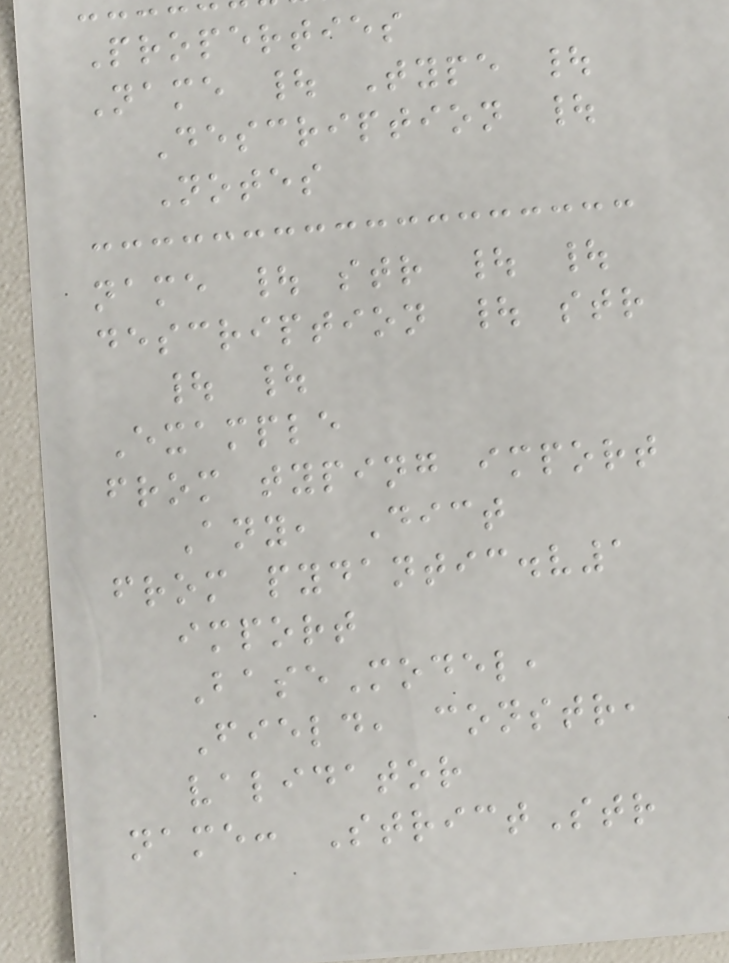Properties
Name | Type |
Description |
Notes
name | str | |
description | str
| |
Example
from typing import
Any, Dict
from pydantic.v1
import
BaseModel,
Field, constr,
validator
name: StrictStr
